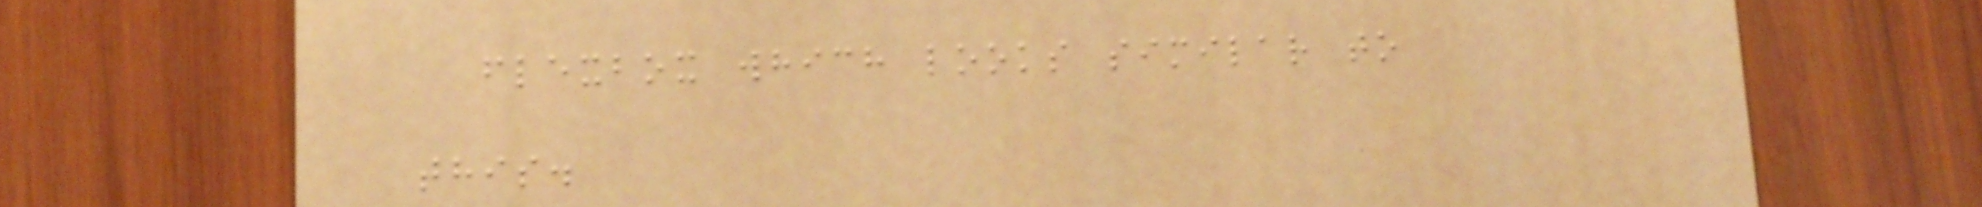flexbox which looks similar to
this.
